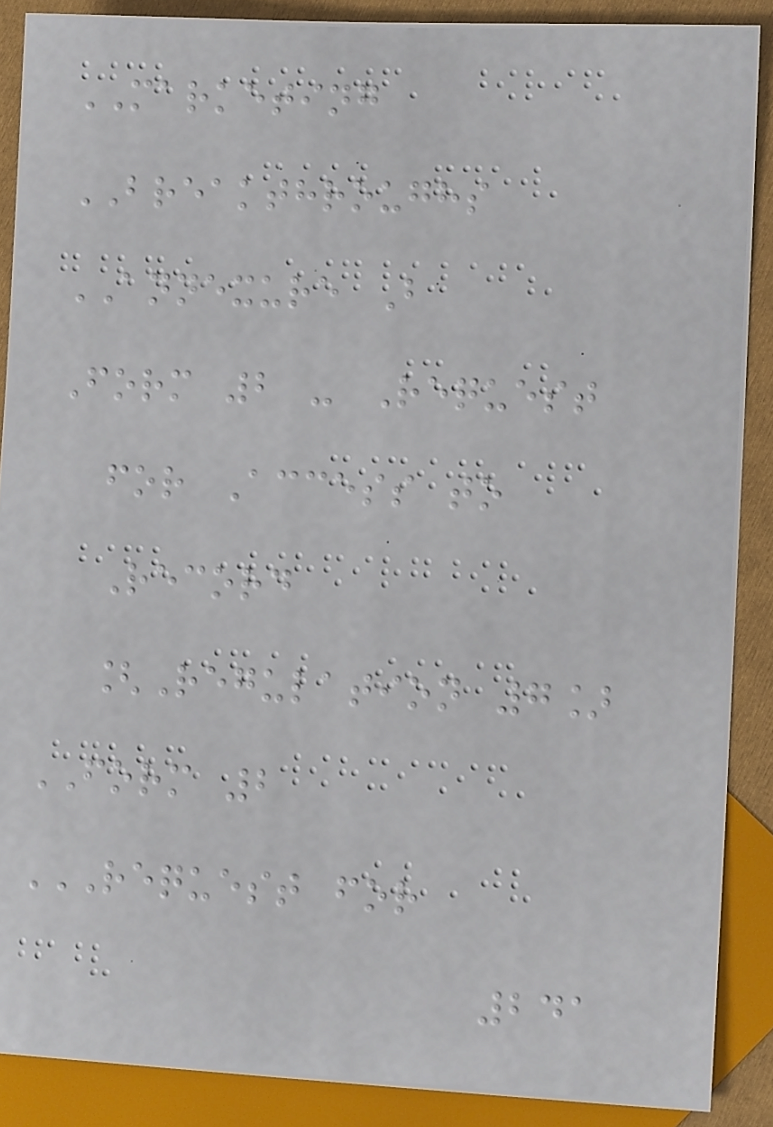MARKETING
BREAKTHROUGHS
ANNEXURE B
Form 2 - Request
for Access to
Record
[Regulation 7]
FORM 2
REQUEST FOR
241
